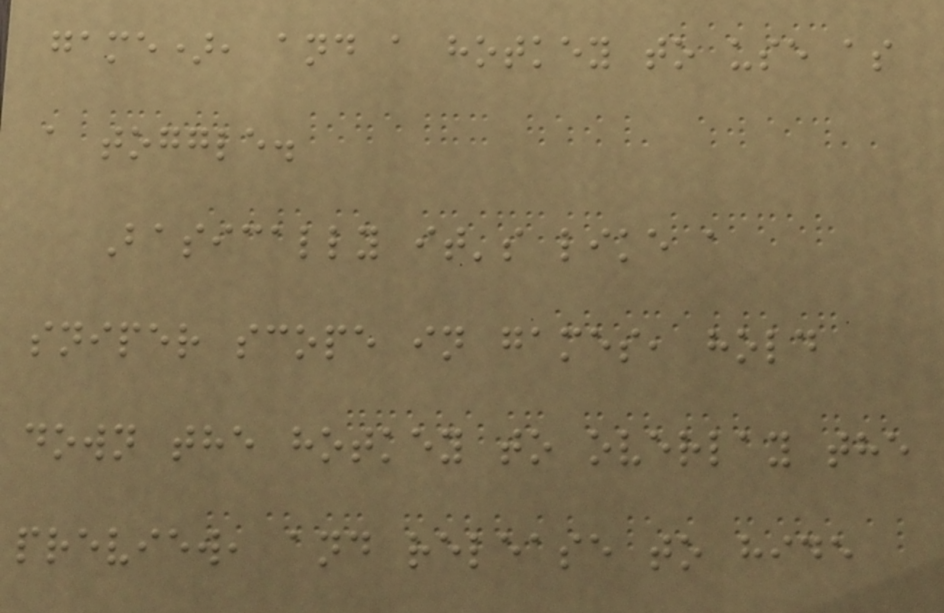game), and a hotkey to use as
a toggle.
Basically it's like a
sniper scope in games, hold
down the hotkey to overlay the
preview, and release to hide
